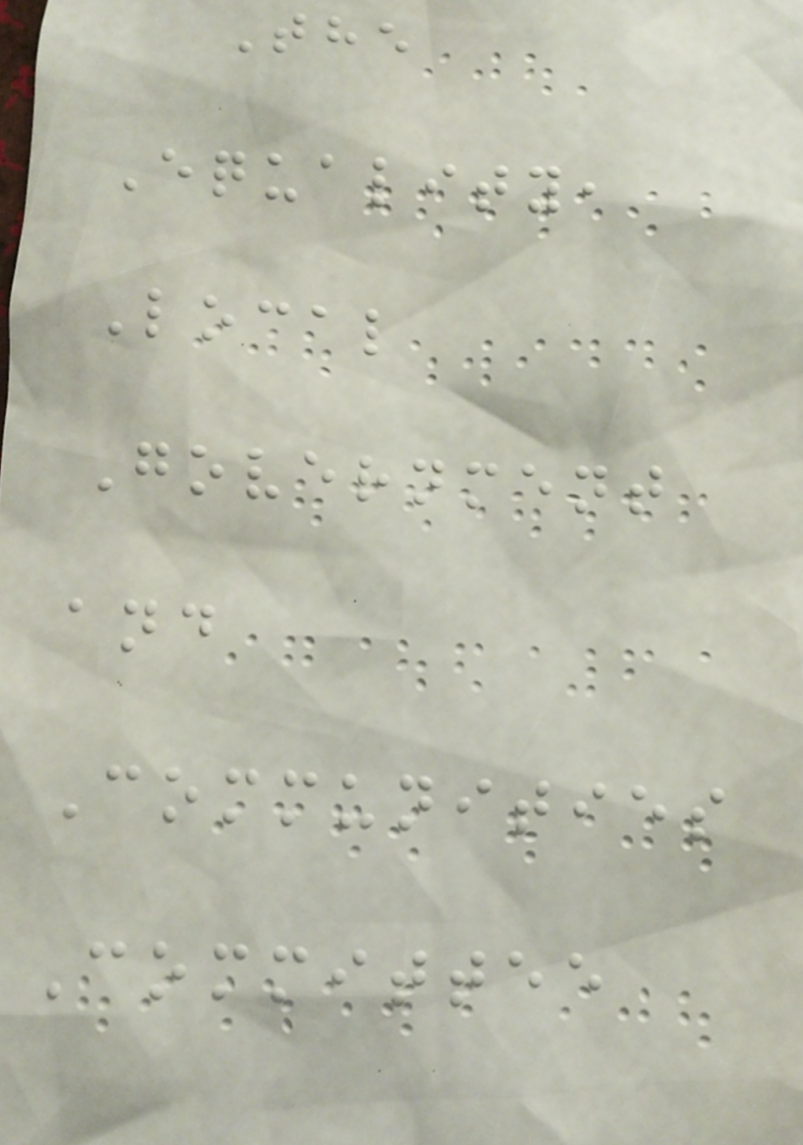The
Equality,
Local
Government
and
Communities
Committee
